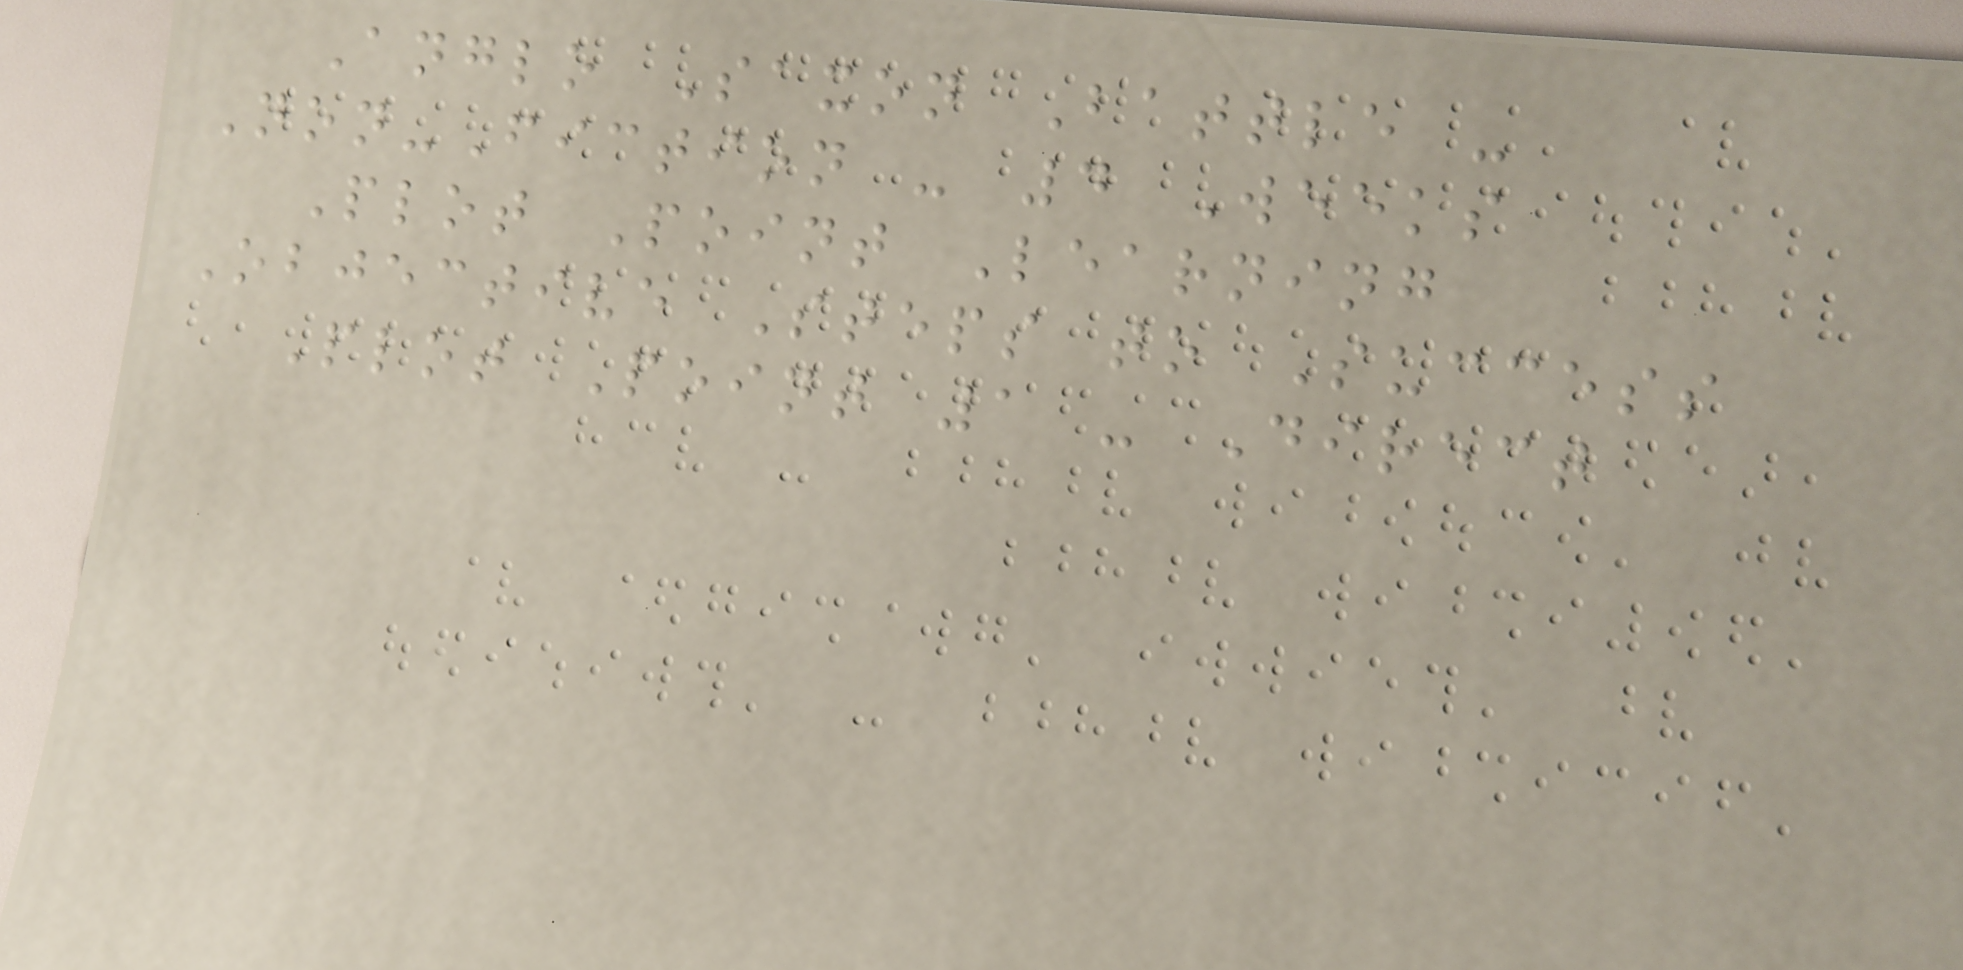Anglo Saxon Battle -
Non-Fiction - 4 Weeks
Plot Point Learning
Objective Steps to Success
Plot Point 1 - Direct
